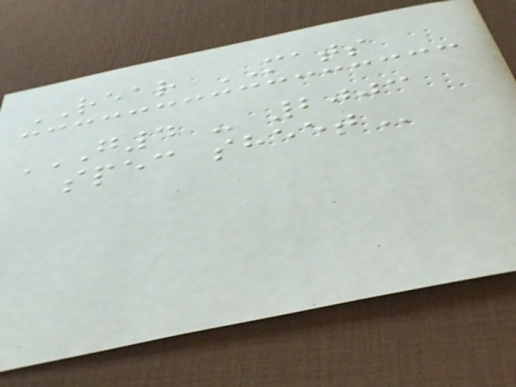REAR MATS
G4 - 2003
SPEC SHEET
